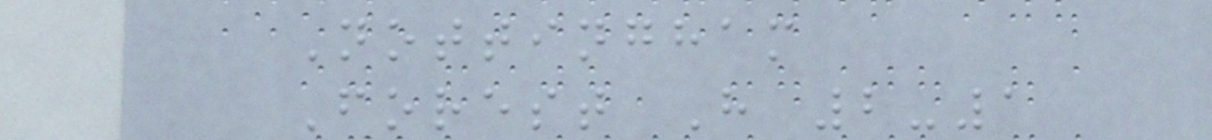Nottingham
Forest H 2-1
